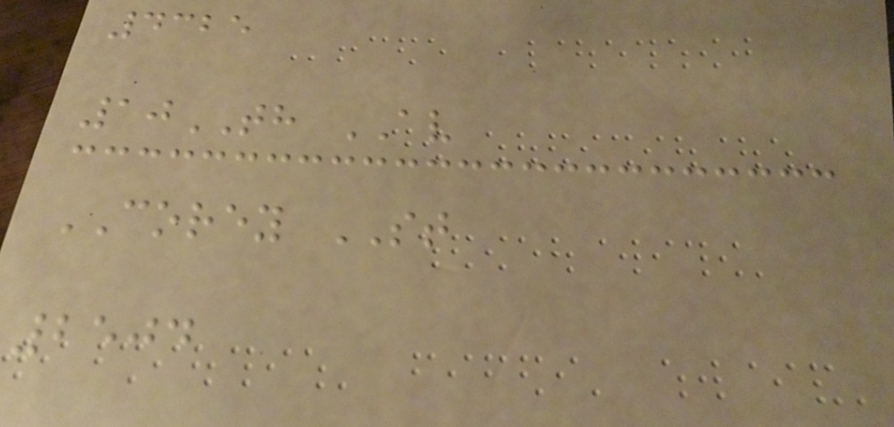4325
10TH AV
COREY ST
2504
